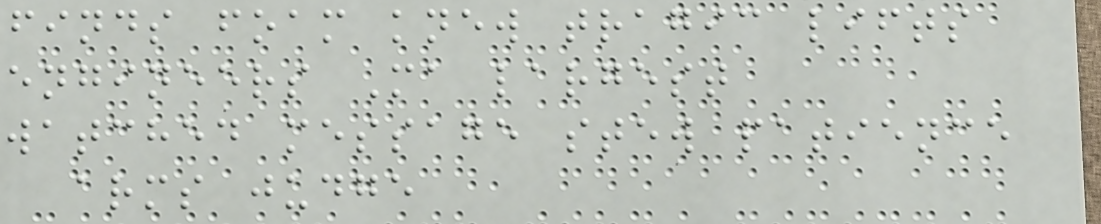finds foam knew tragic lifts
engineers Ma largest
watched message stew patience
arms judge
